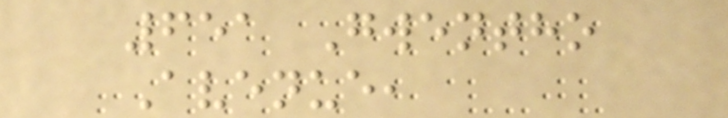651 Gwentho
Avenue,
